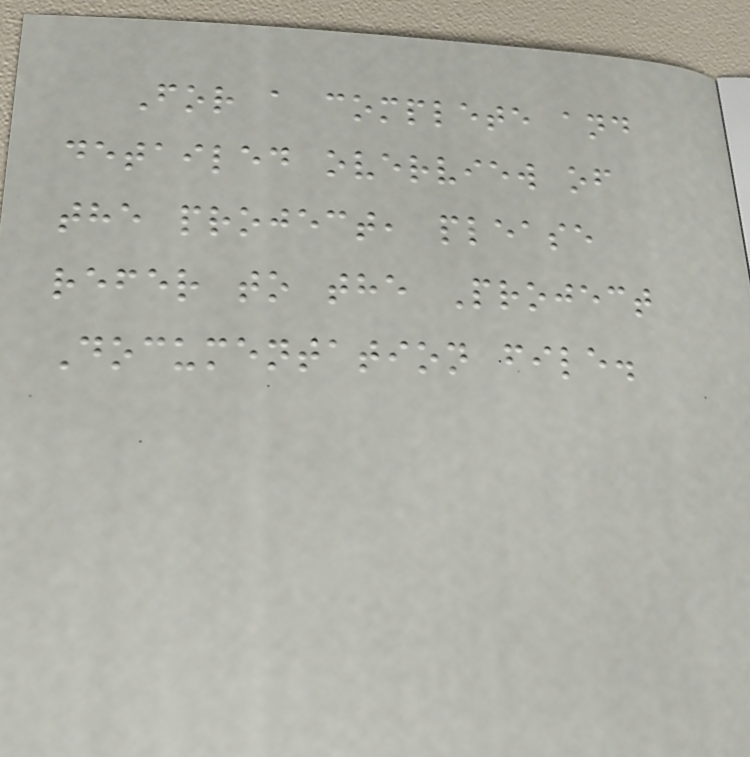For a complete and
detailed overview of
the project, please
refer to the Project
Documentation file.
